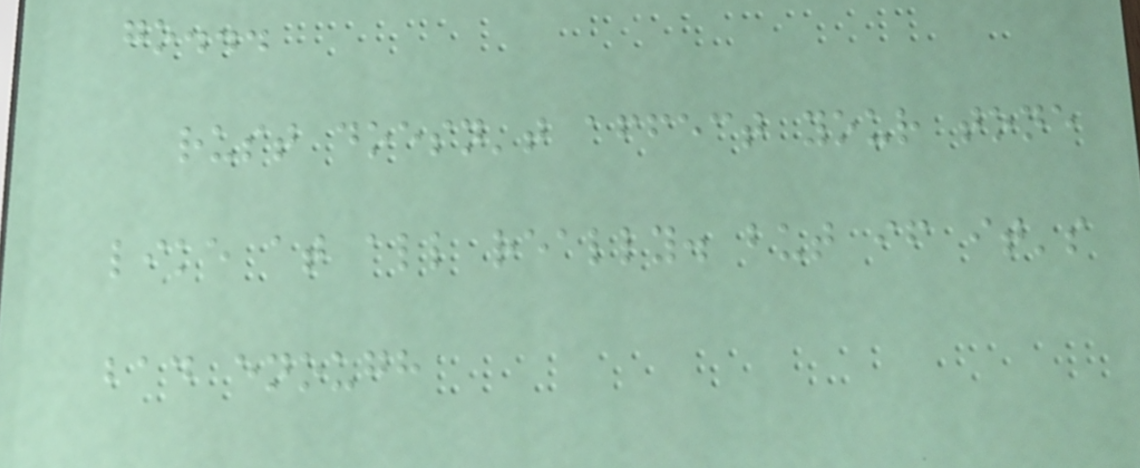go...
rust doesn't affect your tone
like at all really. but if it's
bad enough
